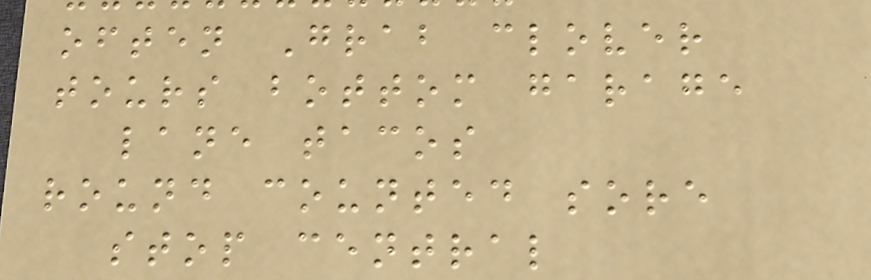often Grab clover
tours bottom garage
lane tacos
round counted sore
stop central
